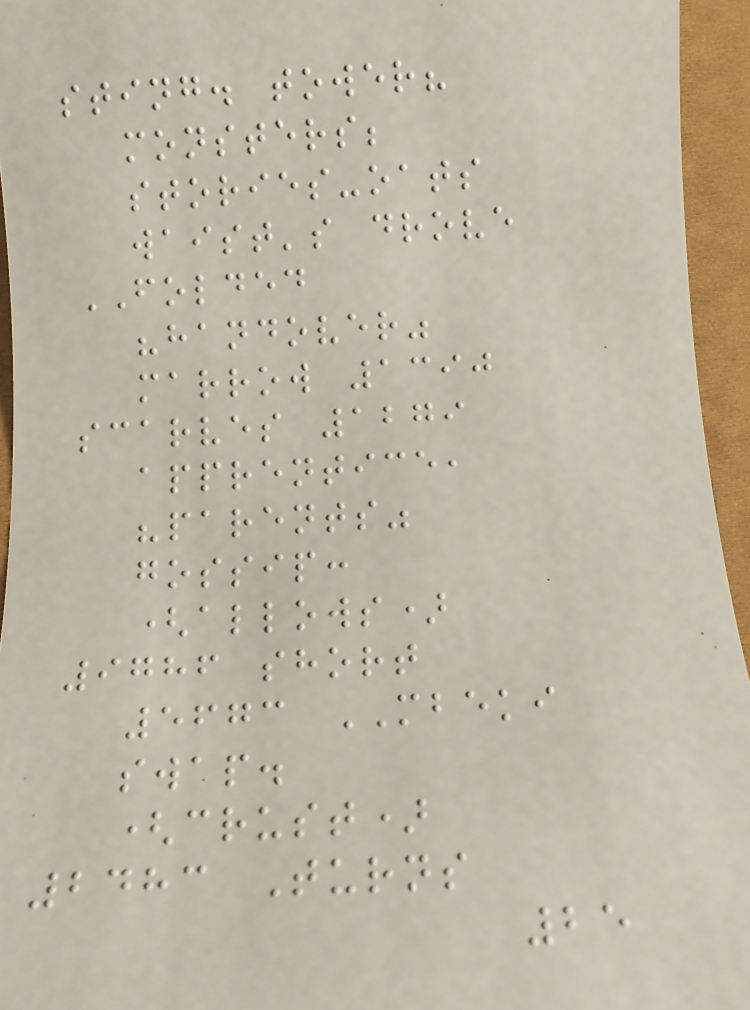sting. tower?
monsters;
stories-oats
waist's drove
FOLDED
"handover"
marrow 1390
scarves 1279
apprentice,
"parents"
gossip:
(allows)
9786 short
5673 MBEKI
swap.
(crust)
2483 Turns
25
